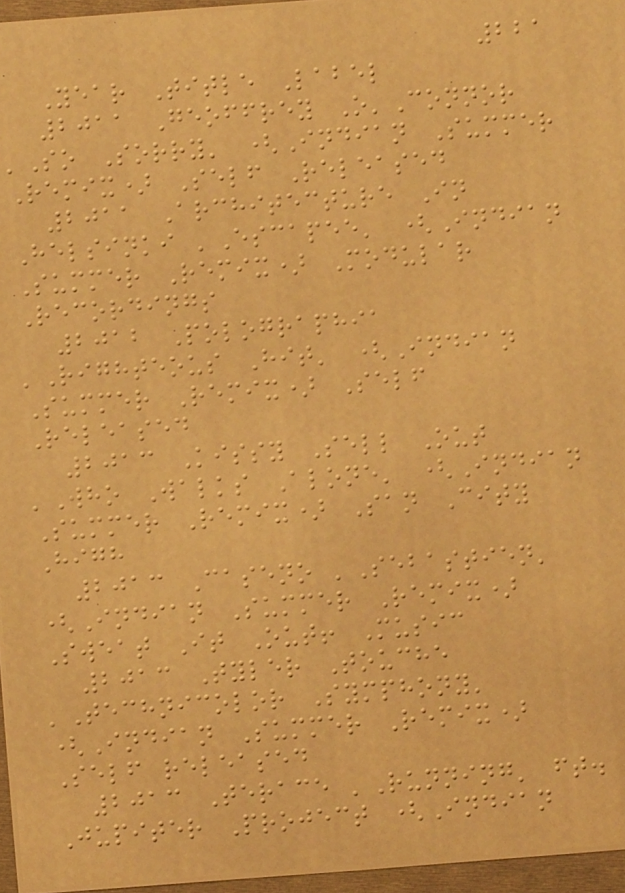221
Year Title Label
2011 Geoffrey O'Connor
'So Sorry' (Indian Summer
Remix) Self Released
2011 Architecture In
Helsinki 'Escapee' (Indian
Summer Remix) Modular
Recordings
2012 Polographia
'Righteous Hit' (Indian
Summer Remix) Self
Released
2013 Kissy Sell Out
'Who Walks Alone' (Indian
Summer Remix) San City
High
2013 Caseno 'Sebastien'
(Indian Summer Remix)
Sweat It Out! Music
2013 Tyler Touche
'Technicolor Symphony'
(Indian Summer Remix)
Self released
2013 Terace 'Running' ft.
Jupiter Project (Indian
